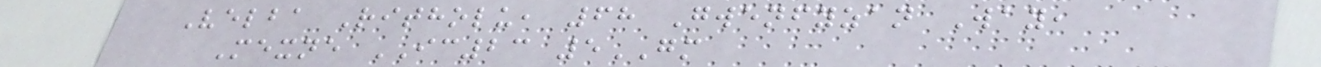Velba Ritholu, 68 Gwenfyzan Way,
Mexne IC23 5GM
